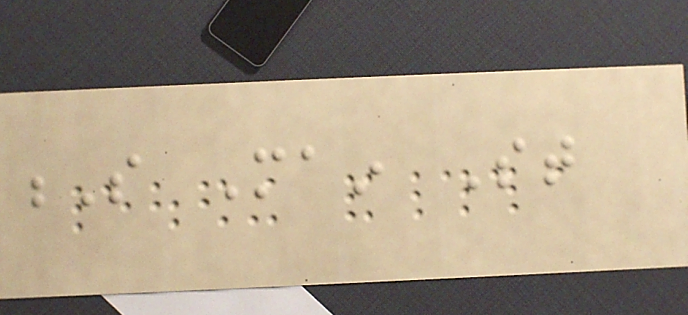S Main St
